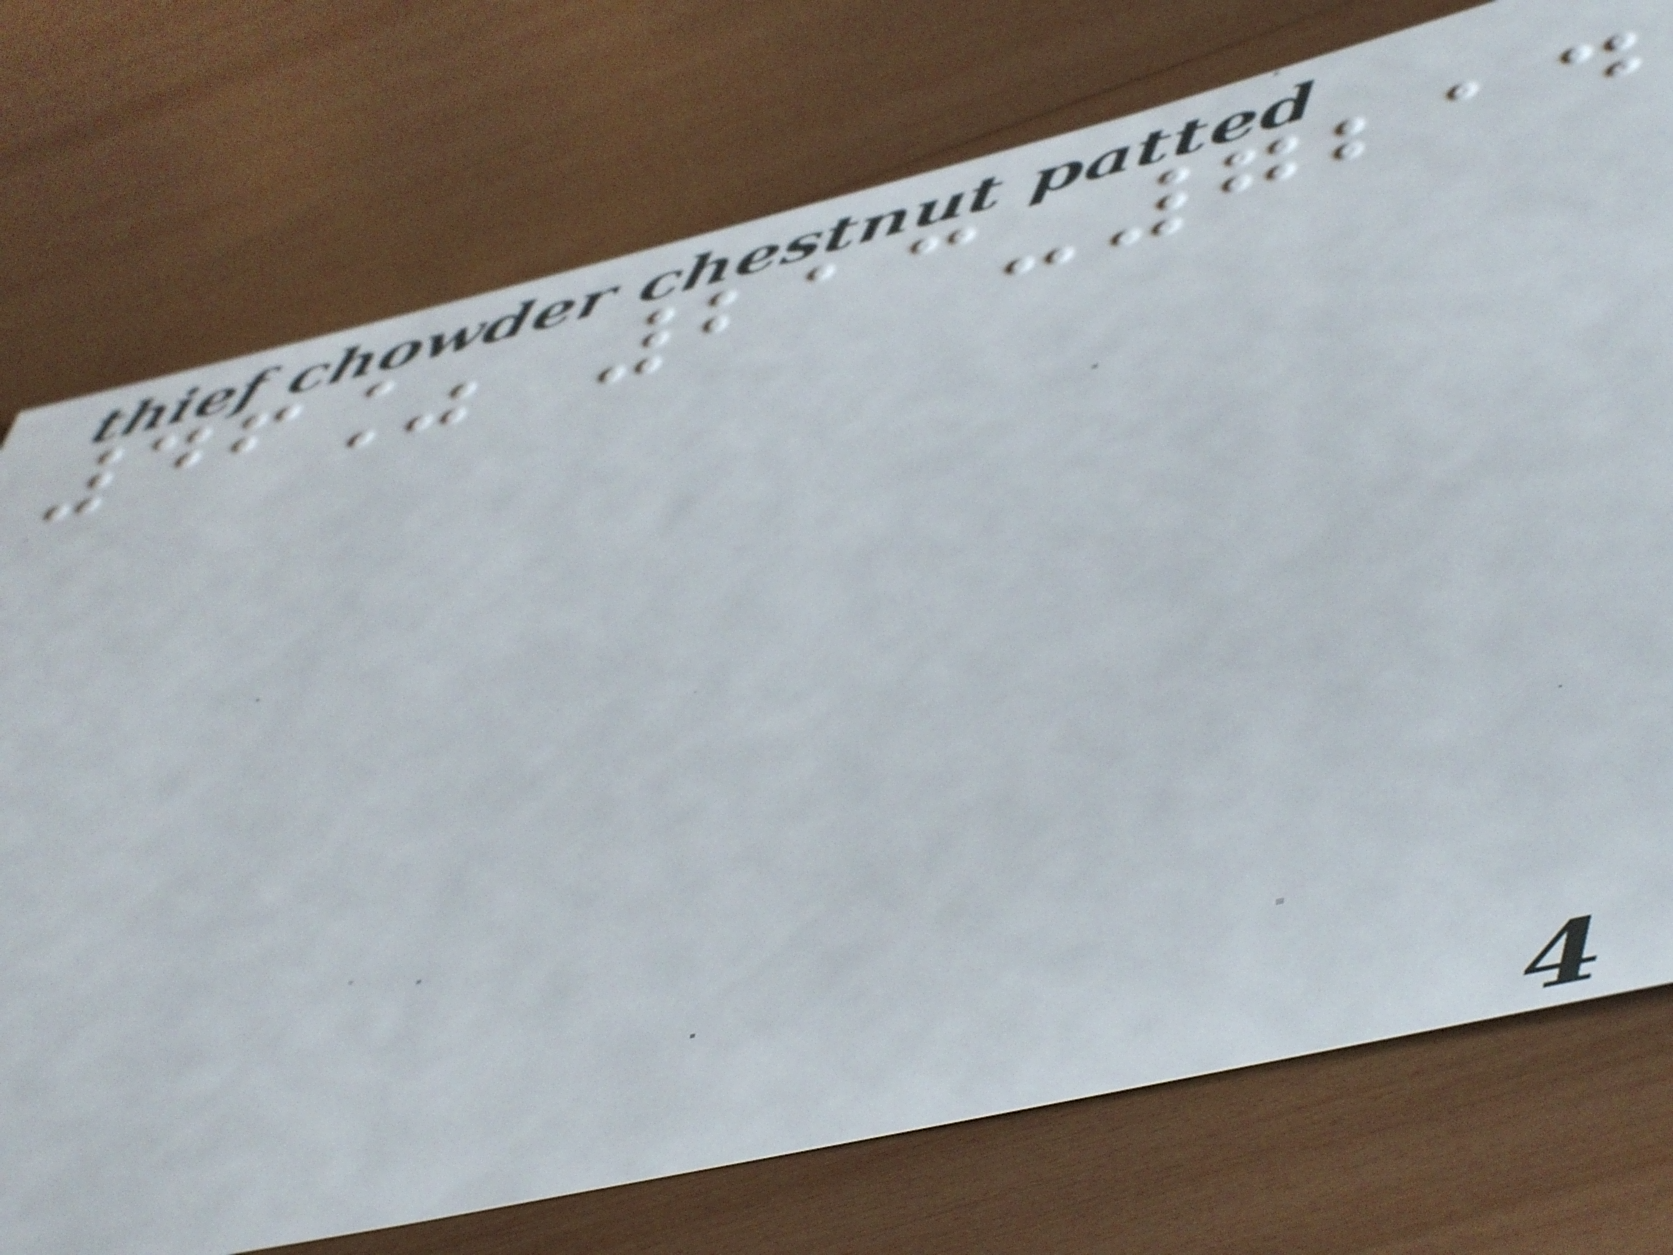46% 213-7214
